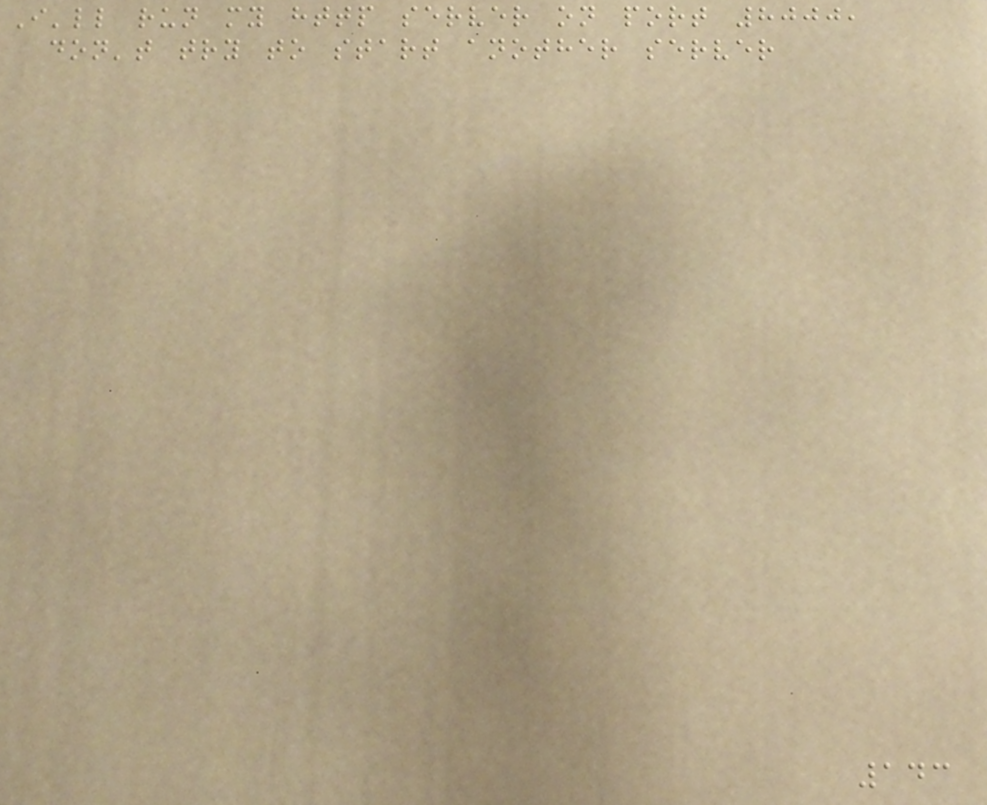I'll run my http server on port 8000,
don't try to start another server
143
